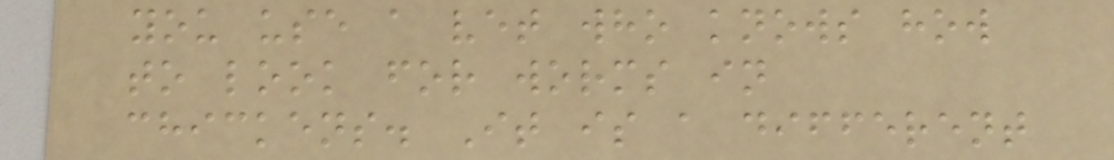you use a vet who knows how
to look for worms in
chickens. It is a different
